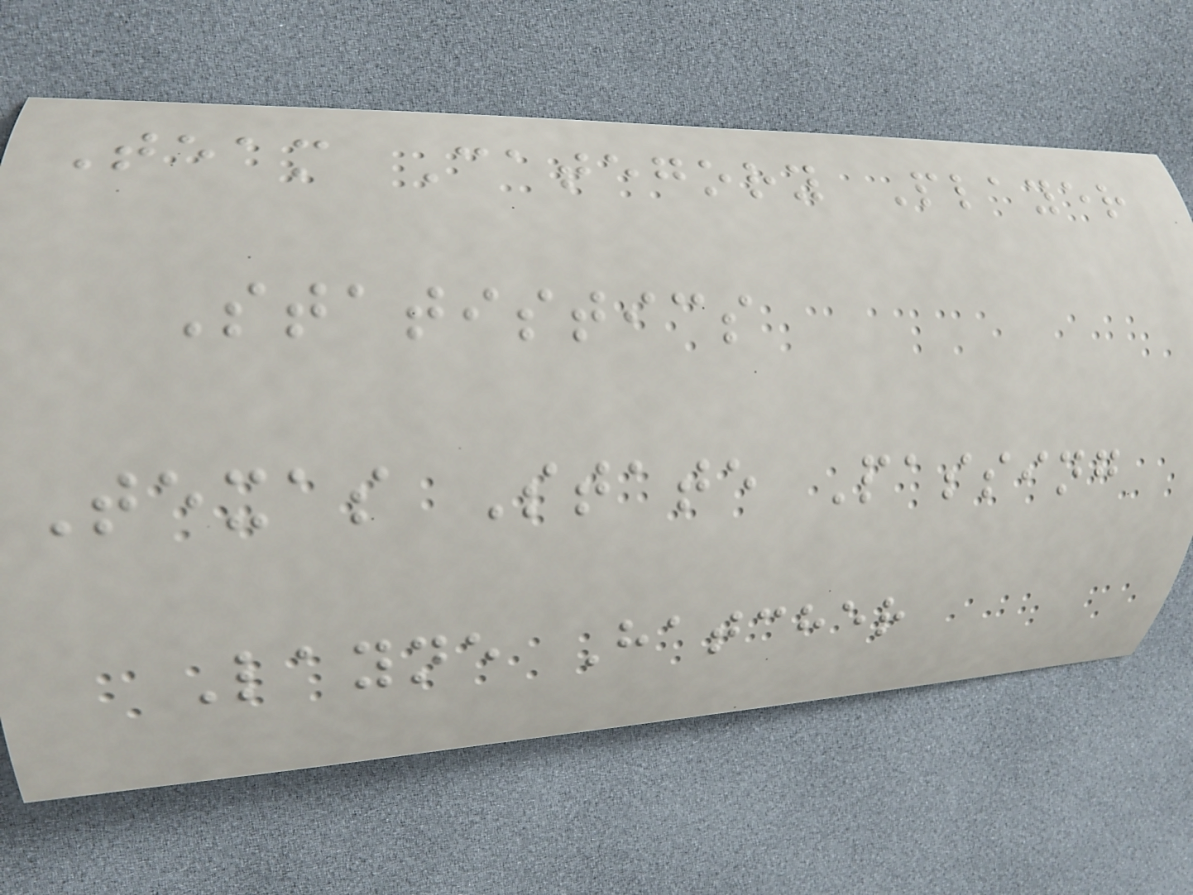Team Category Player
Statistics
Texas State Passing
Layne Hatcher
